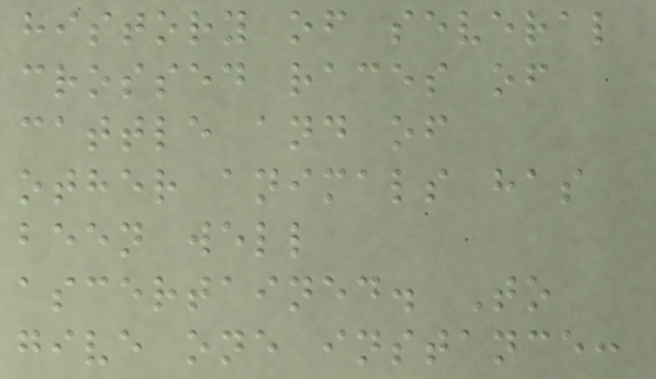history of several
crossed races of
cattle and of
other animals has
been well
ascertained. To
give one instance:
